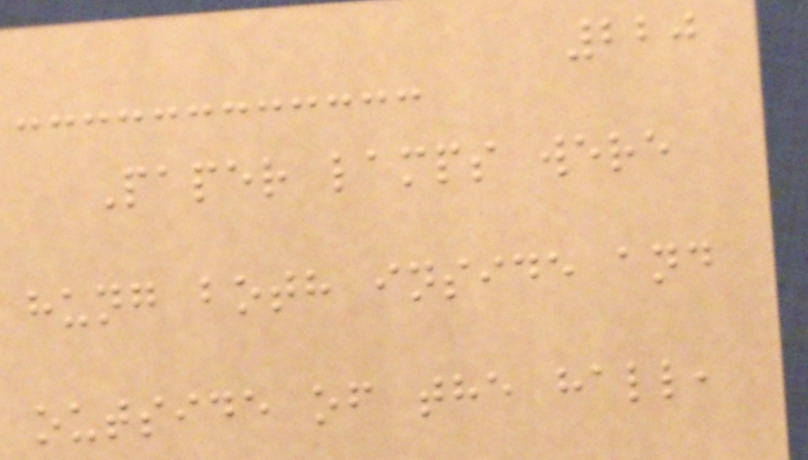220
Paper lamps were
hung both inside and
outside of the hall,
